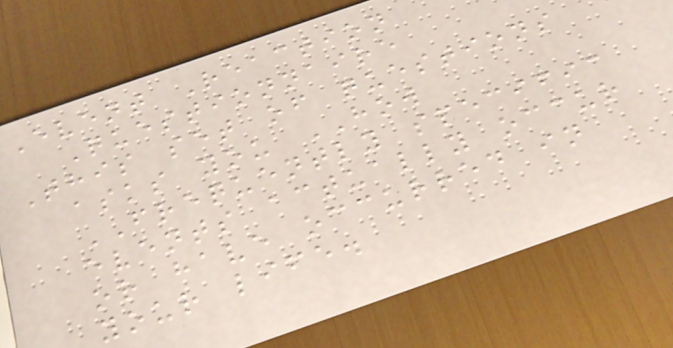Event Reaction
Questionnaire
This set of questions
asks you HOW
FREQUENTLY specific
events actually occur
or have occurred in
your life.
